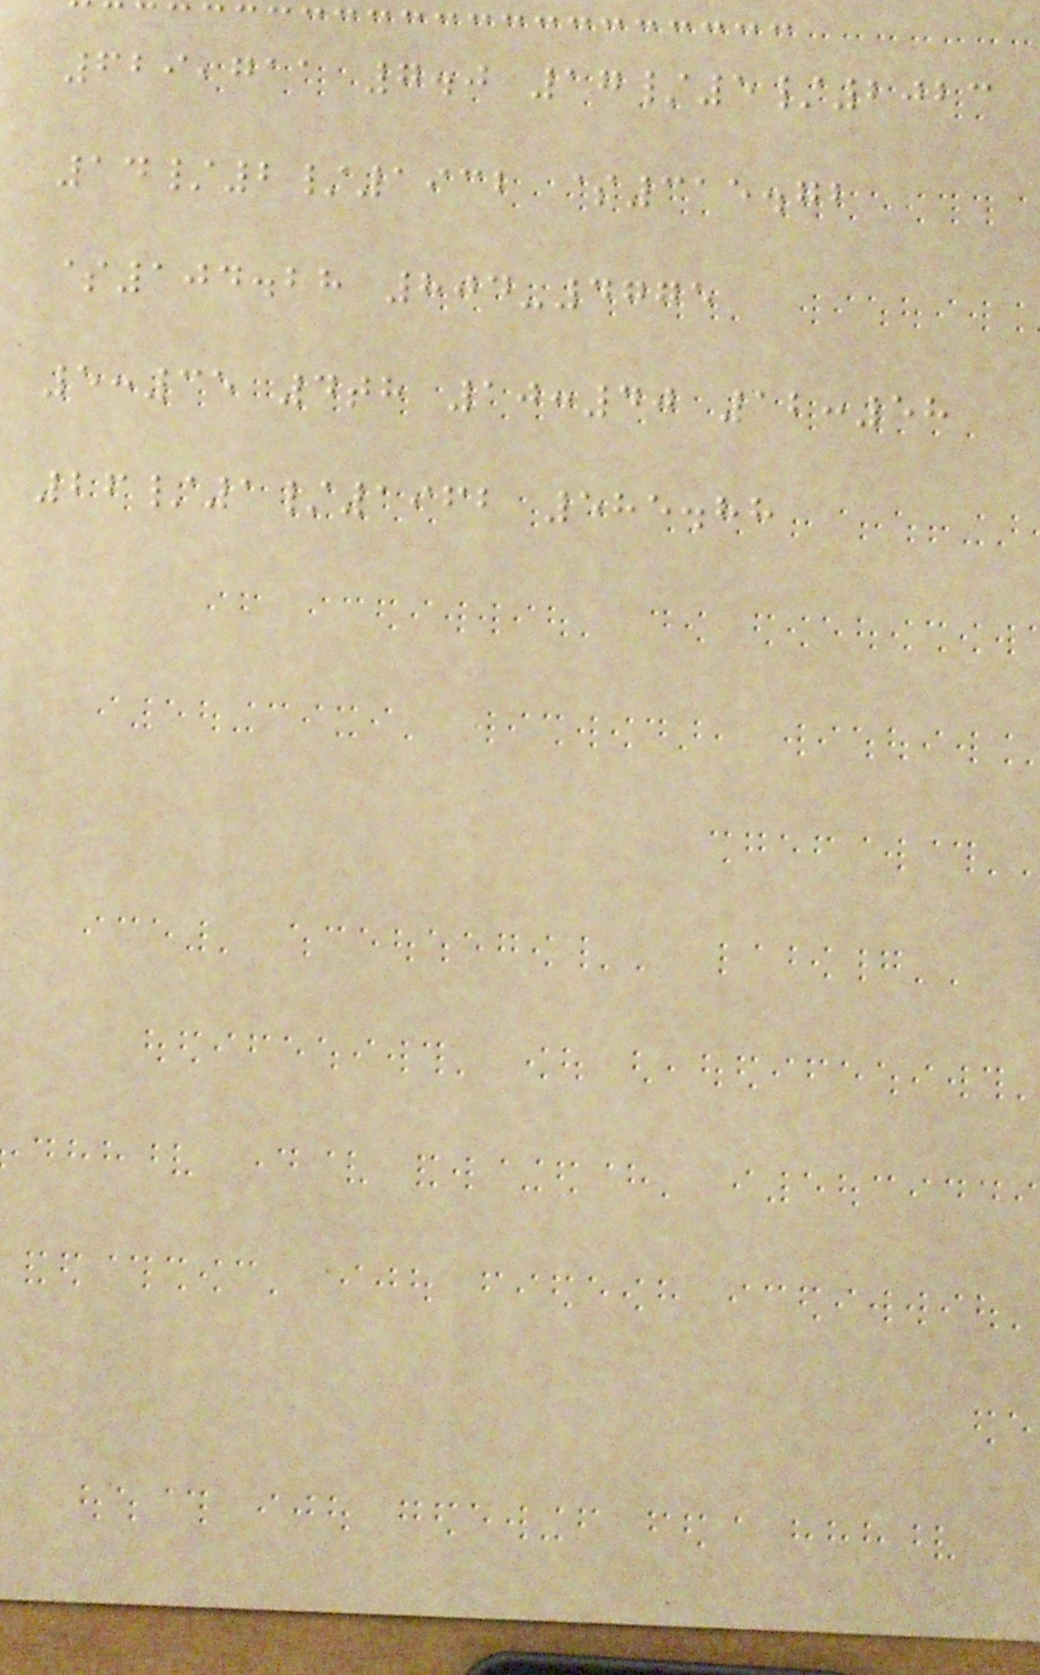629,711 7.0 17/5/2023
14/2/1932 $315.72
$104.28 804-4775
5:35 4th 10:40 12:58
26/1/1962 585.88
